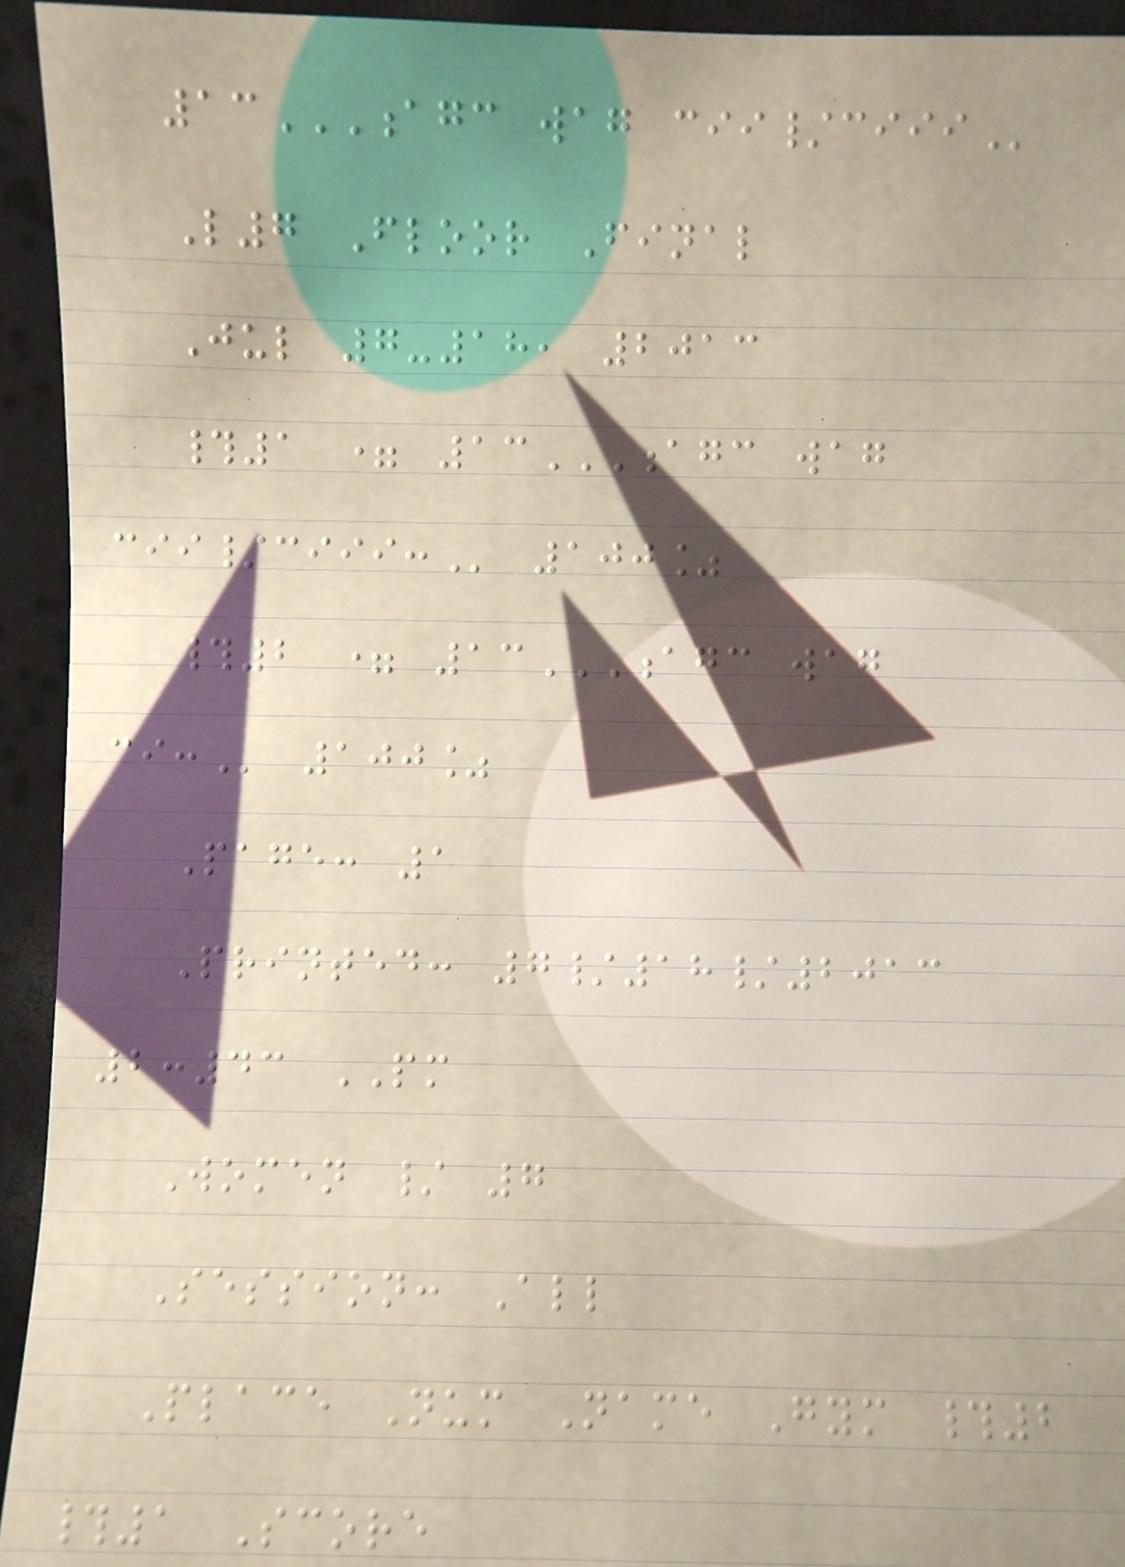13AGC WAG CII/CIII
L7 Floor Final
Jul 7-18, 2013
#1 = 13AGC WAG
CII/CIII: 100%
#2 = 13AGC WAG
CI: 100%
Page: 1
Printed: 7/18/2013
2:43 PM
Women / 7
Session: All
Place Num Name Gym #2
#1 Score
